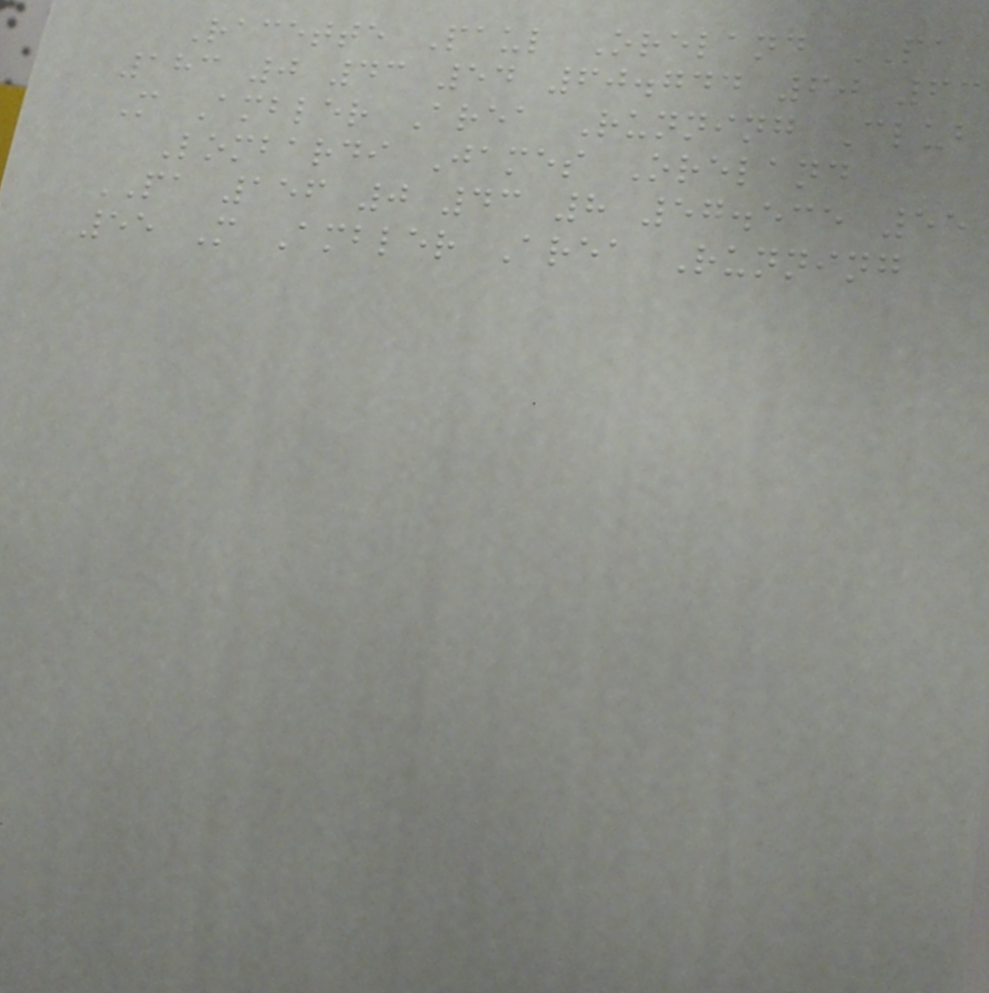Racette Paul Oreland PA
183 0 43 54 60.744 60 63
M Ambler Area Running Club
Lombardi James Oreland
PA 156 0 43 8 57.535 55
55 M Ambler Area Running
